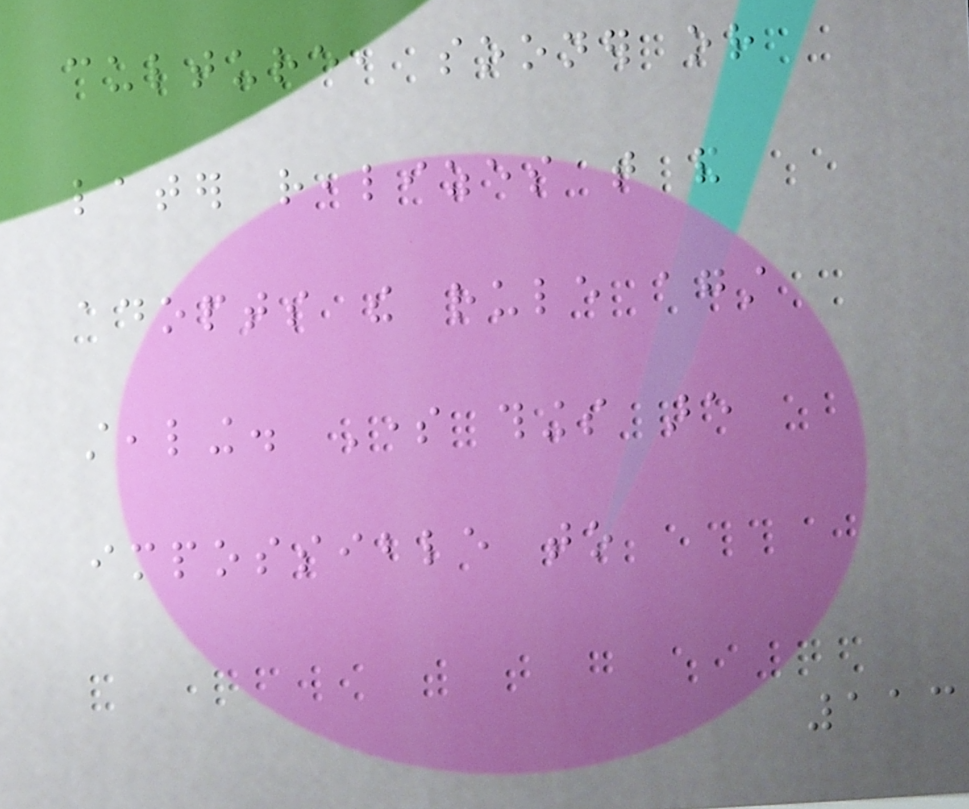culture, sooner or
later realizes that and
adopts the rule against
stealing. Some things are
impossible to
113
